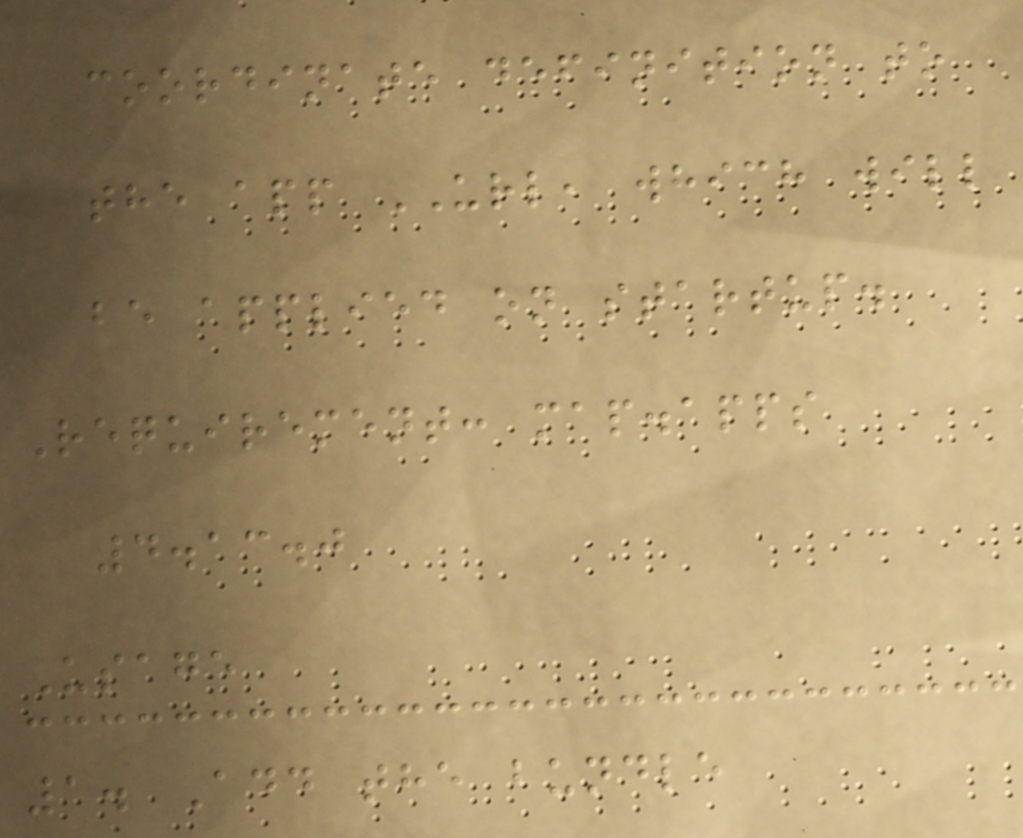coordinate definition to
the app URL, which will
be applied on startup.
Requirement: map.apps
4.13.0
Usage
1. Add the bundle
